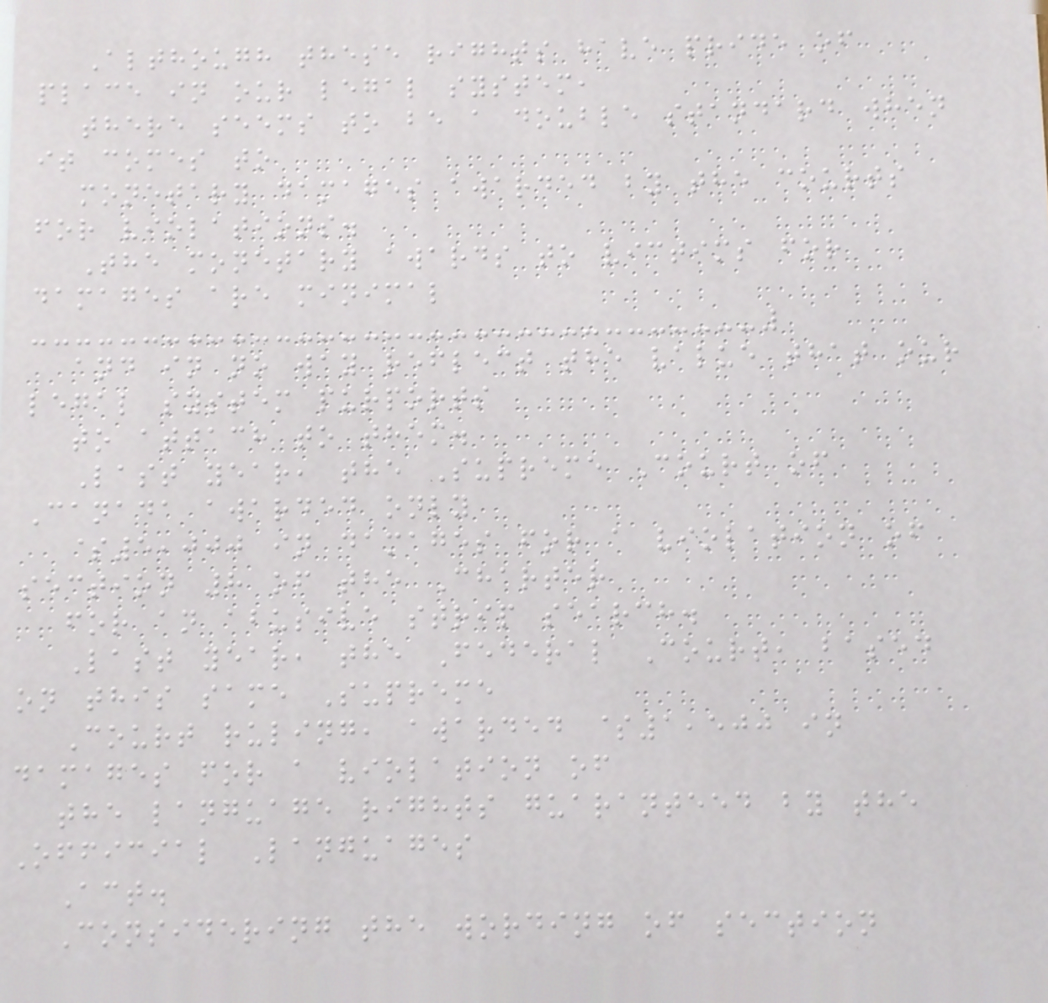Although these rights have pride of
place in our legal system,
there seems to be a double standard when
it comes to
monetary damages awarded by the courts
for violations.
The monetary awards to victims for
damages are minimal
and in no way reflect the value that our
legal system purports
to attach to them.
Last year, the Supreme Court of
Canada awarded only
$5,000 in damages for a violation of
section 8 of the Charter
for an abusive strip search.
Last year, the Federal Court, based
on this same Supreme
Court ruling, awarded $1,500 in
damages for a violation of
the language rights guaranteed by the
Official Languages
Act.
Considering the wording of section
